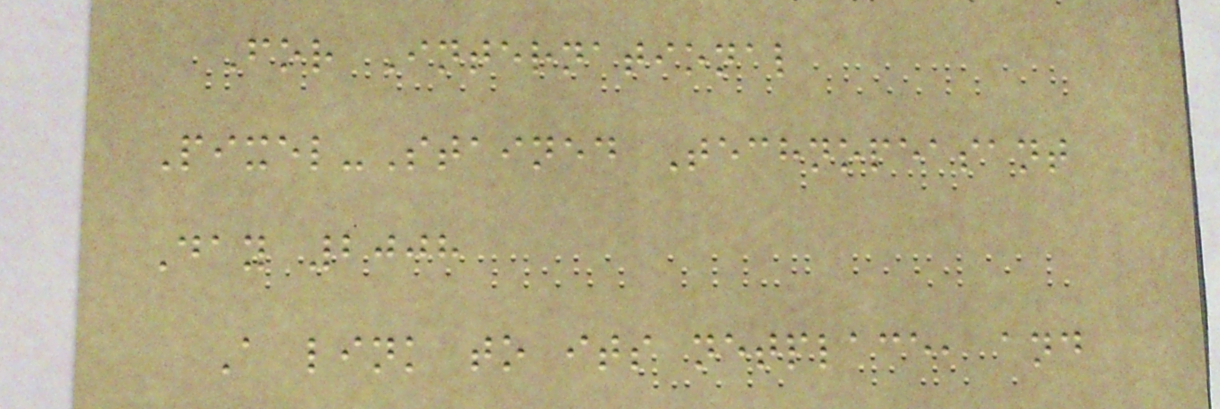For International
Pixel-Stained Technopeasant
Day 2008
A link to its netplace, and
